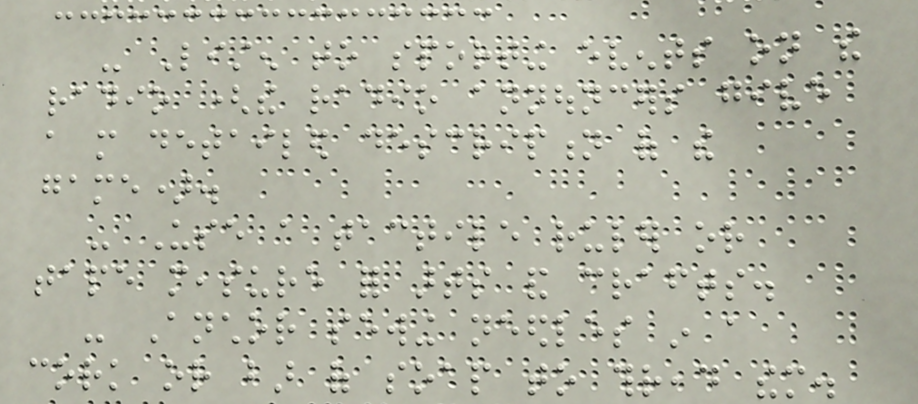- Listen to sporting events on the
radio (the radio announcers give
a more detailed description of the
game).
- Use a tactile ruler or
tape measure for arts and crafts.
- Anchor sewing needles in a
cork or bar of soap to thread them.
